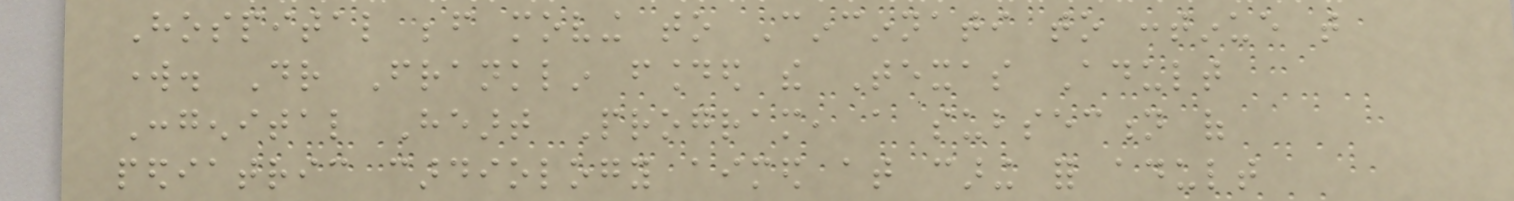Hospital before moving to Cincinnati to continue that
work. Dr Franklin founded the Texas Adult
Congenital Heart Program, a subsection of
pediatric cardiology aimed at caring for adult
